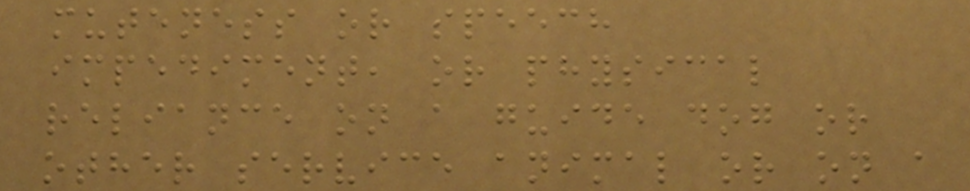muteness or speech
impediment, or physical
reliance on a guide dog or
other service animal or on a
